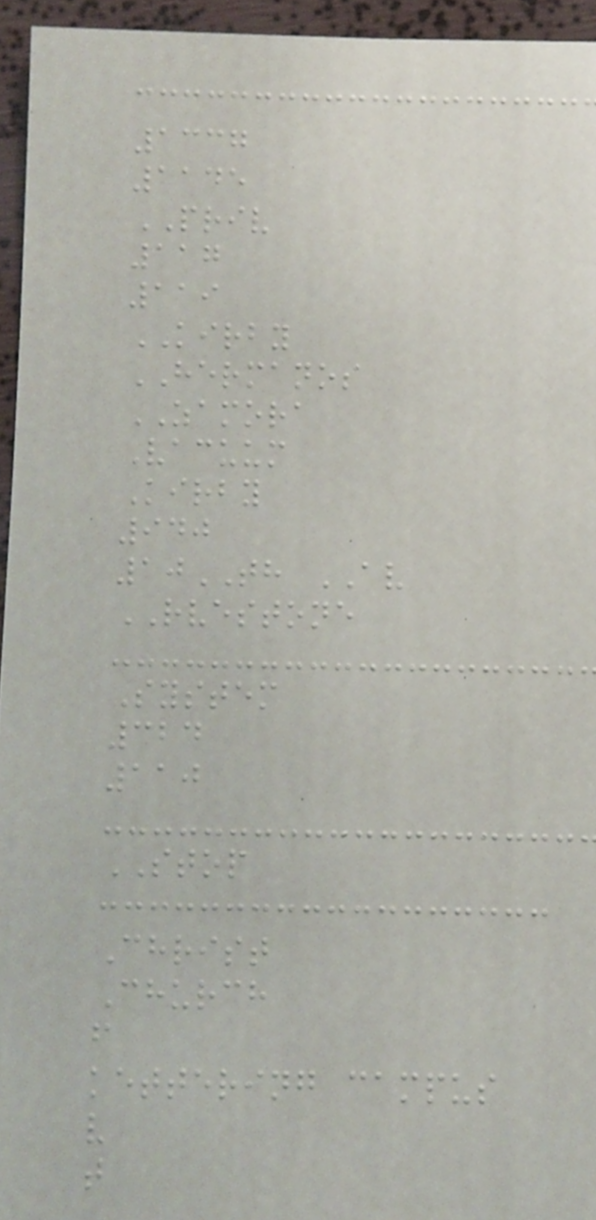1337
1145
PRIV
117
119
KIRBY
HERMANOS
ZAMORA
Vacuum
Kirby
940
10TH AV
RVESTONE
System
324
110
STOP
Christ
Church
f
kettering campus
v
t
